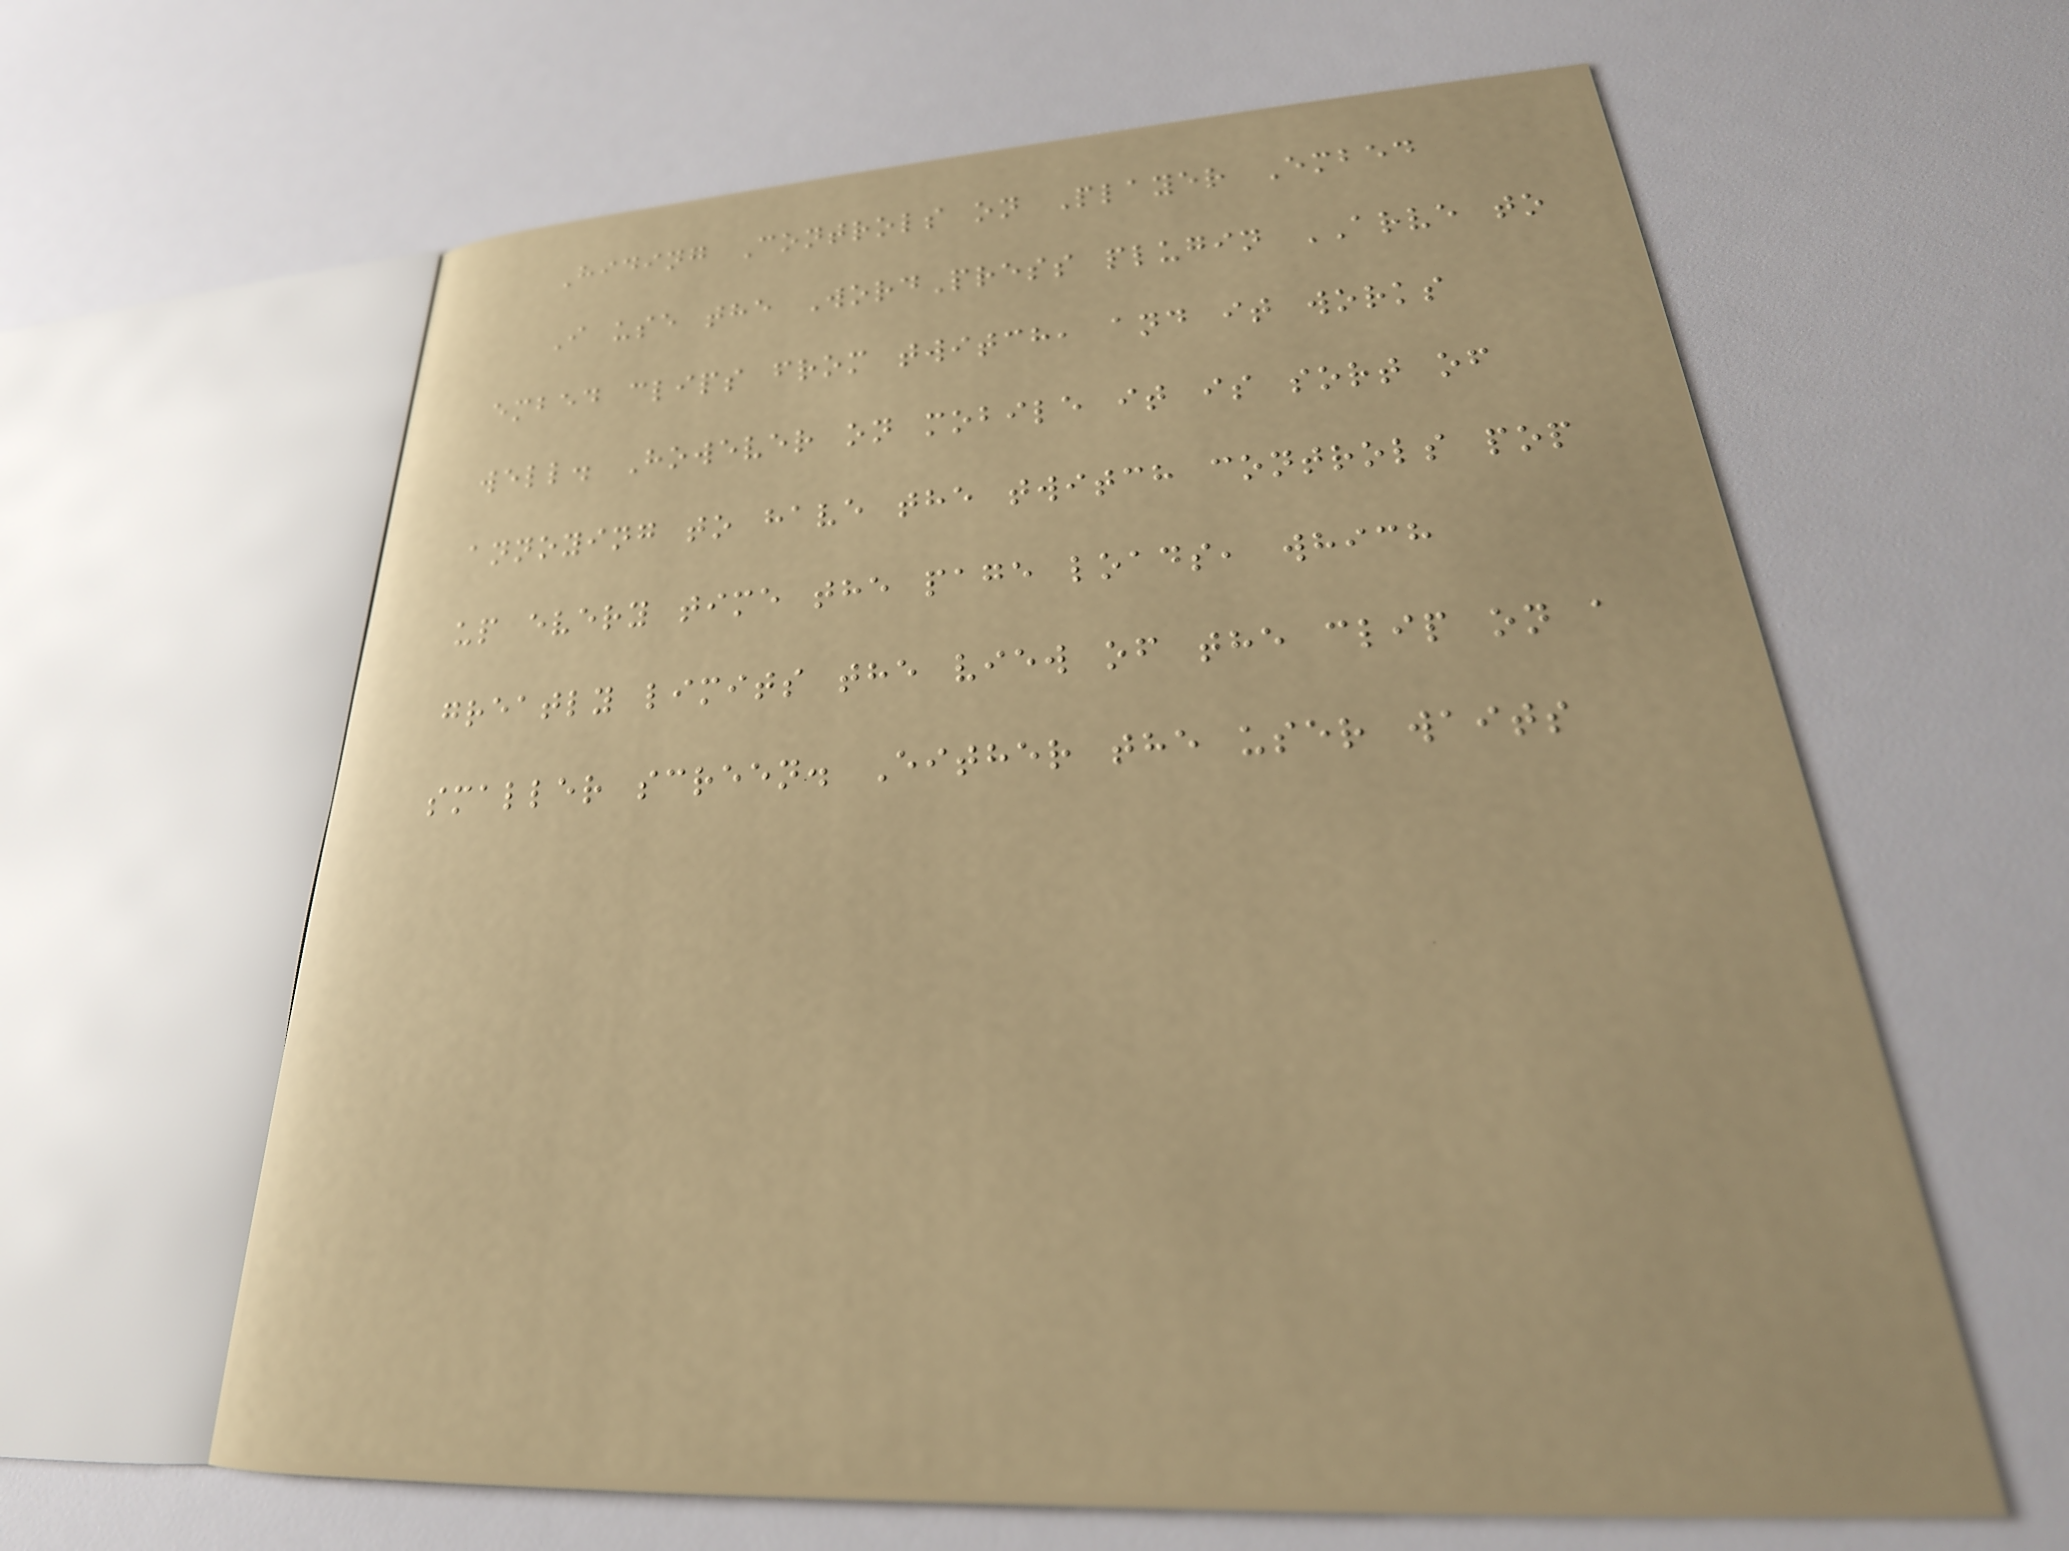Hiding Controls on Player Embed
I use the WordPress plugin ARVE to
embed clips from twitch, and it works
well. However on mobile it is sort of
annoying to have the twitch controls pop
up every time the page loads, which
greatly limits the view of the clip on a
smaller screen. Either the user waits
